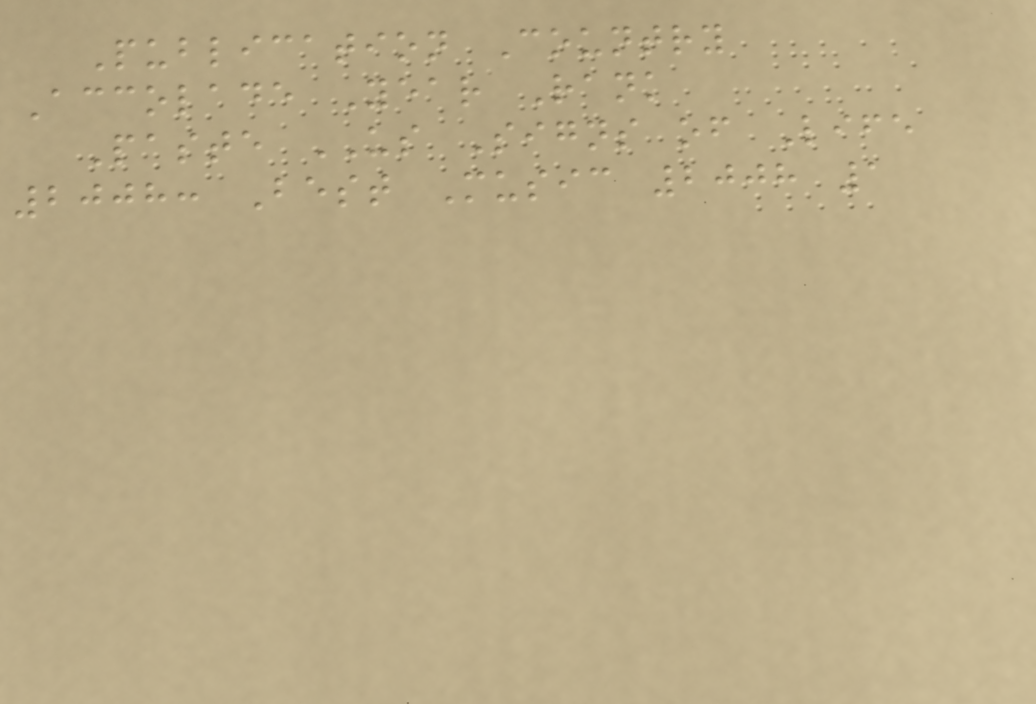Publication Country
Accolade Year Rank
Paste US Signs of Life
2008: Best Music 2008 1
